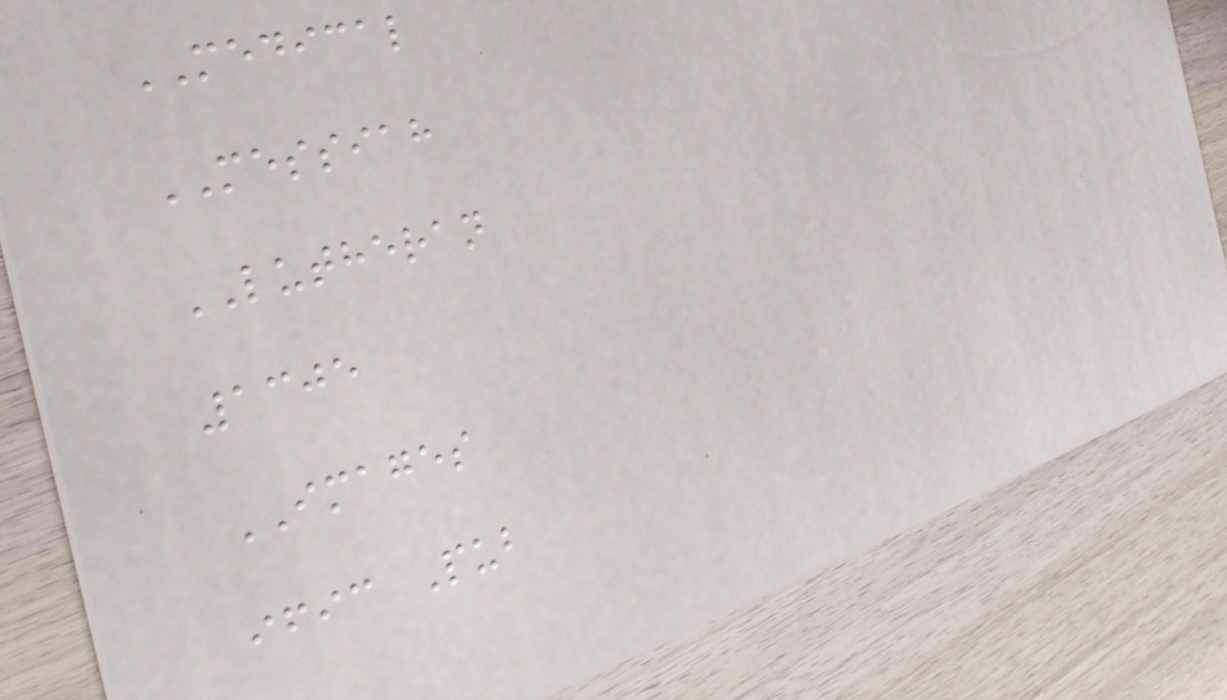MEDICAL
MESSIAH
LUTHERAN
1305
IMAGES
ific Pub
